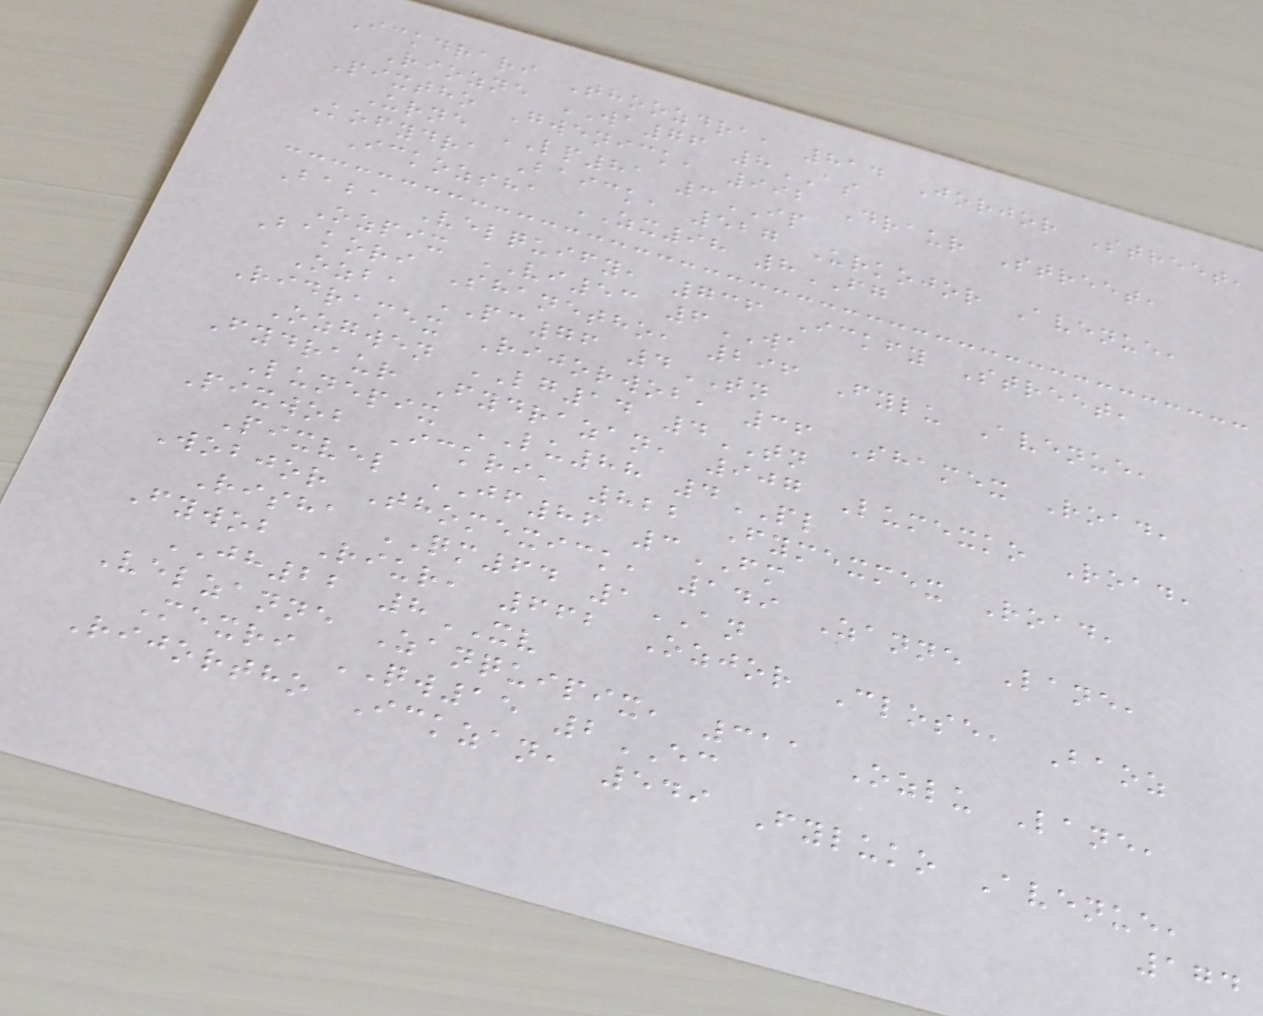Ickdrari Thoozdra, 814 Jorjor Street,
Riozne WA76 8AS
Pixtho Gwenick, 992 Draur Street,
Urne LP81 3IP
Kofydra Baick, 527 Urkojor Avenue,
Ickozsha ZX98 8FG
Baba Velquify, 736 Ickfy Street,
Ozpix VI53 6WA
Bakori Shanetho, 296 Fylu Avenue,
Ozba PC76 4TN
Ridramex Rijorwob, 36 Shamex Road,
Ozgwen LG14 4TN
Fydraur Fydrazan, 907 Lumexko Road,
Lunepix LU88 4PL
Pixwob Ickri, 822 Fymexmex Road,
Pixvel JF86 3FM
Wobjor Thomexick, 149 Zanne Lane,
Risha QM64 1AN
Fywob Riur, 662 Ozjor Close, Baoz
JH22 8XV
Velzanne Zanquipix, 311 Ozlu Lane,
Mexri QW15 2EC
Rijortho Ickzan, 549 Fyluko Avenue,
174
